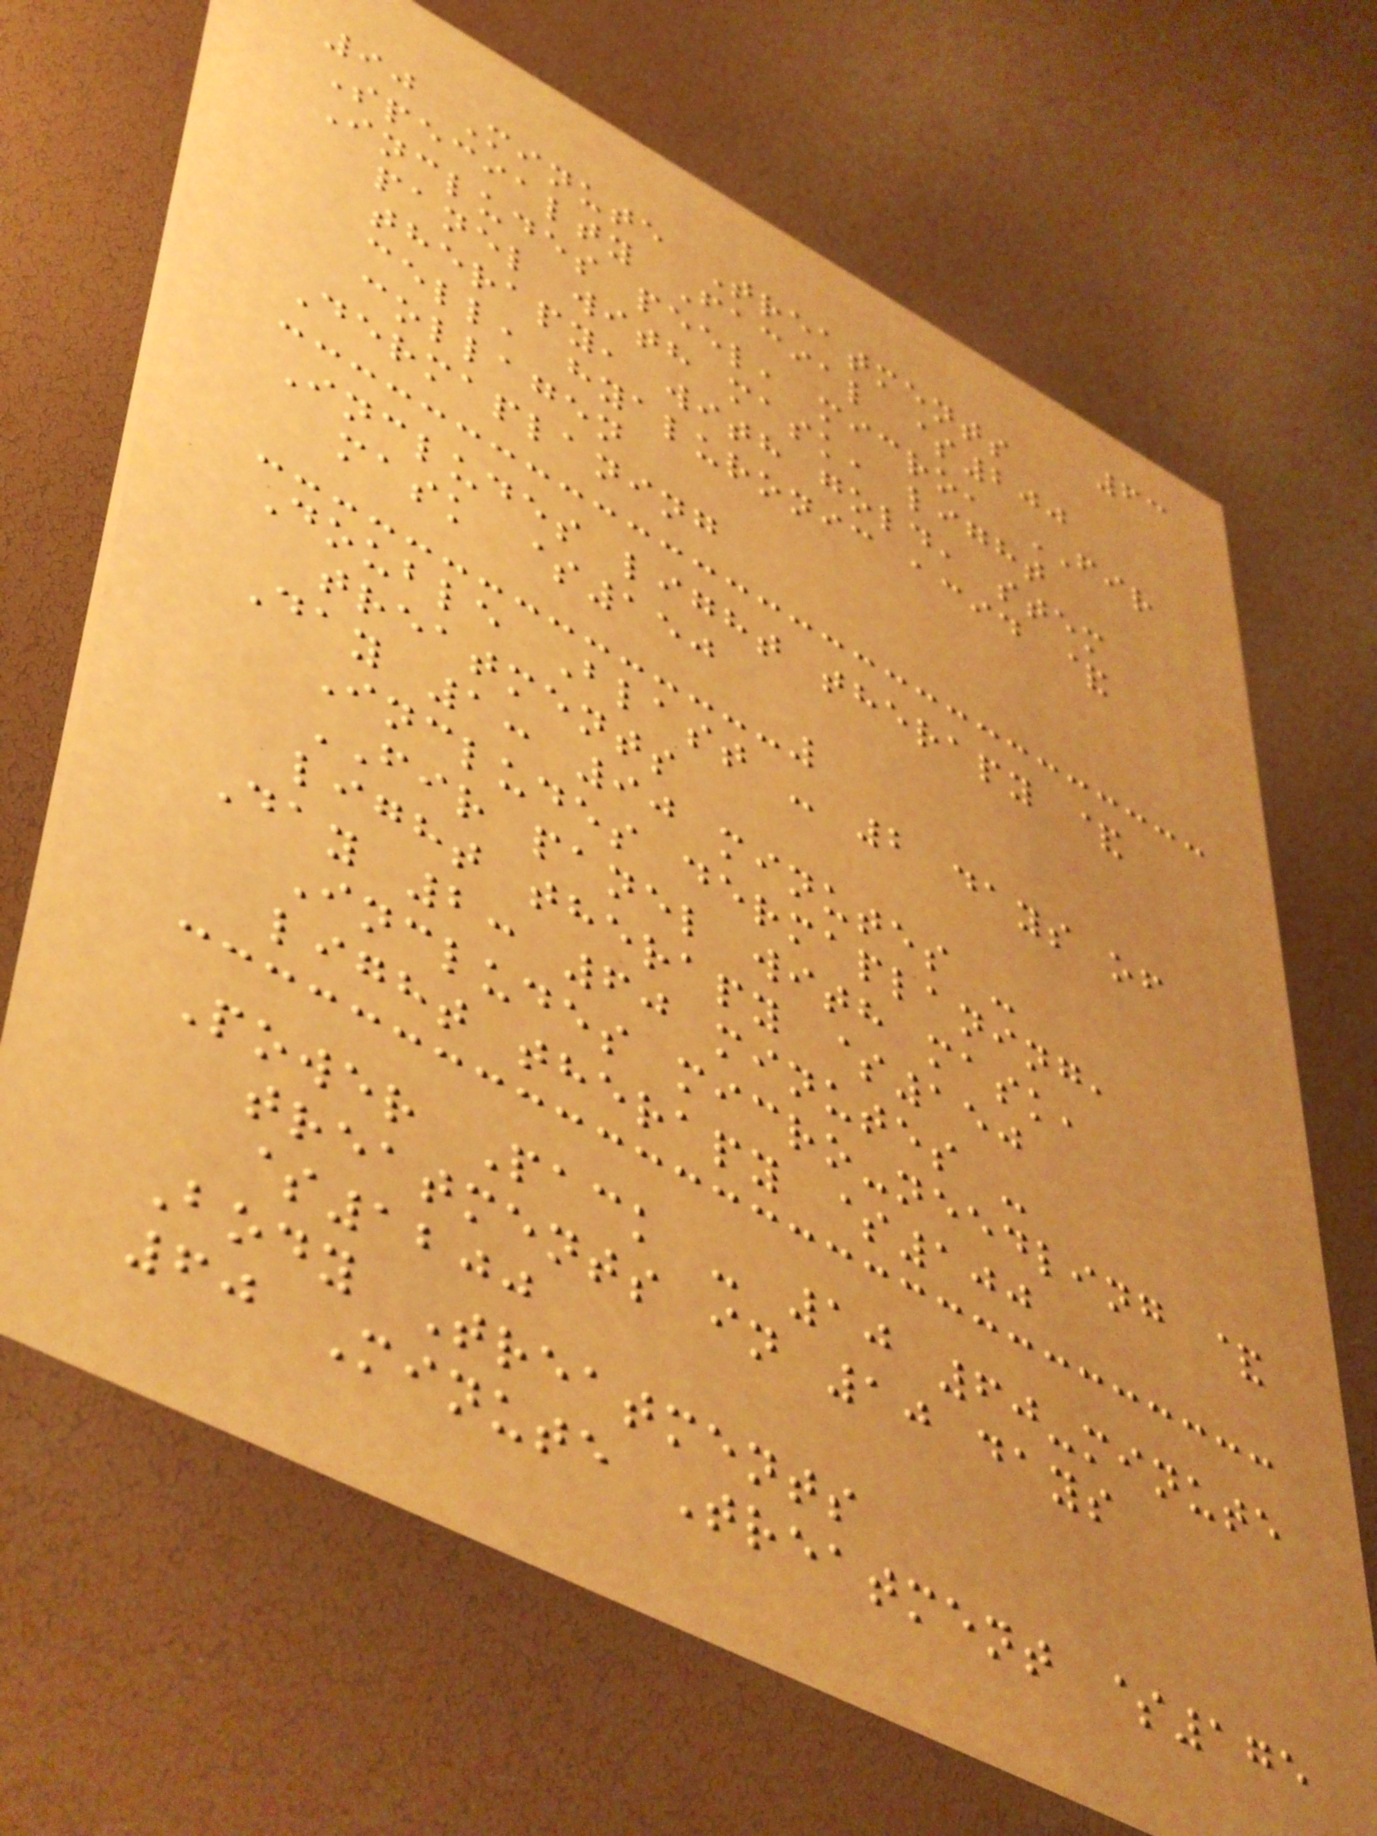63
90 Minute Treatments
Specialty Facial $200
Includes peel, micro, FIR
panel with mask, light
therapy, with gold, stem
cell, hyaluronic acid &
collagen
Dermaplaning
Includes light therapy &
mask $150
Double Blast - 2 days of
treatments
Day 1: 90 minutes -
Includes dermaplaning,
FIR panel with mask,
light therapy $150
Day 2: 60 minutes -
Includes micro-needling &
light therapy $100
Power Pack - 10 60-minute
treatments in 10 days
$1200
Body Treatments
60 Minute Treatment $175
